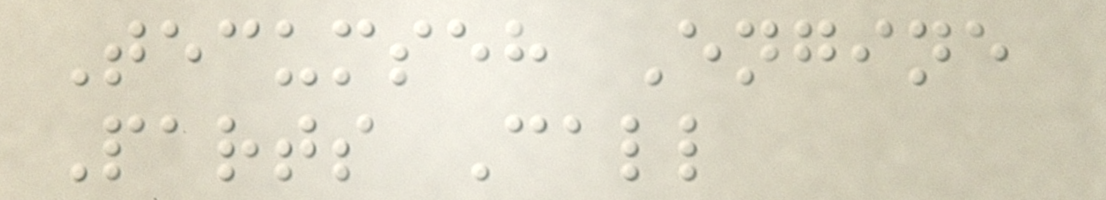Tecumseh Engine
Parts Call
